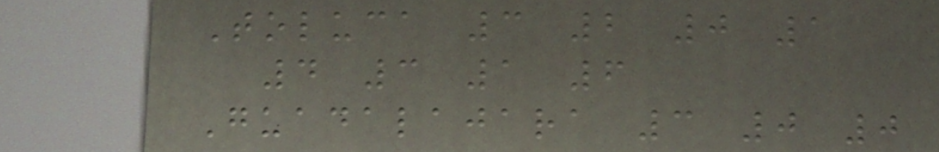Toluca 3 2 0 1
4 3 1 6
Guadalajara 3 0 0
